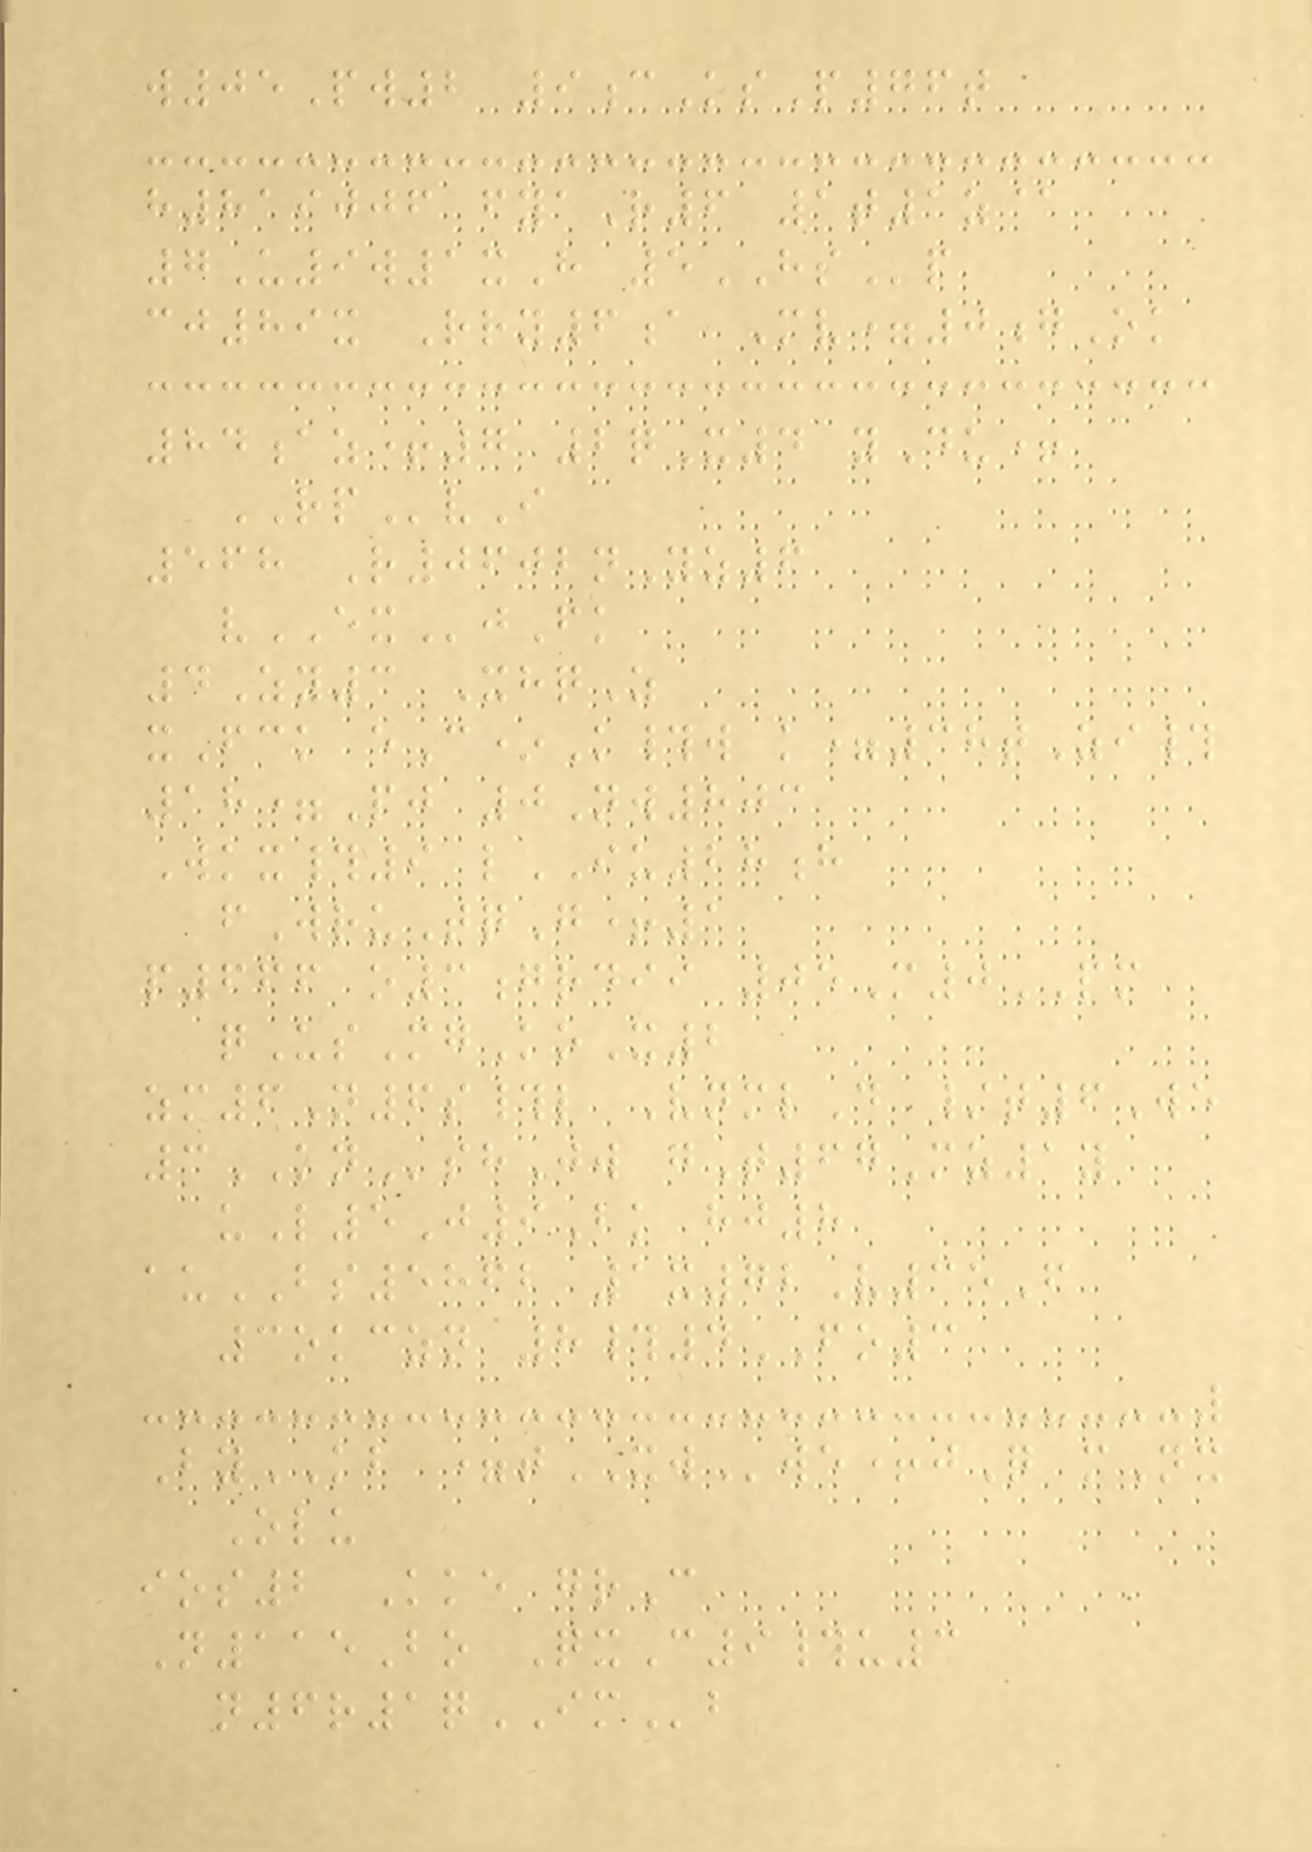w05Pw2 9cKsP76t
h819006 fyaR6 1t1z@
7U9w1xH 5HSp
cj89x Rry6a Mv=0gOk
84az+7 2qX4 yDu+
RPvI
568 R0602nYz6
vEXjFk
4Zy3 XhqZ
xFck eC*K#w k=38tZi#
18=Pj 0Nw803
Wkx#9 lIU28h
fWruTqG+1
p666 o3grdii 05M0PM
qUsMgKoX2
zm6N6s#l VnmlD /t6We
3KNshJw gT67Mz1y
uL5J9Bk hj8
auBS5862 1x72V35F
3okczn 8#4FO3
ByKB =tXWwe+jQ mNx
Olu
ios2 Kke grC
N115Bo QxC9#u3
n6r1qIMb
